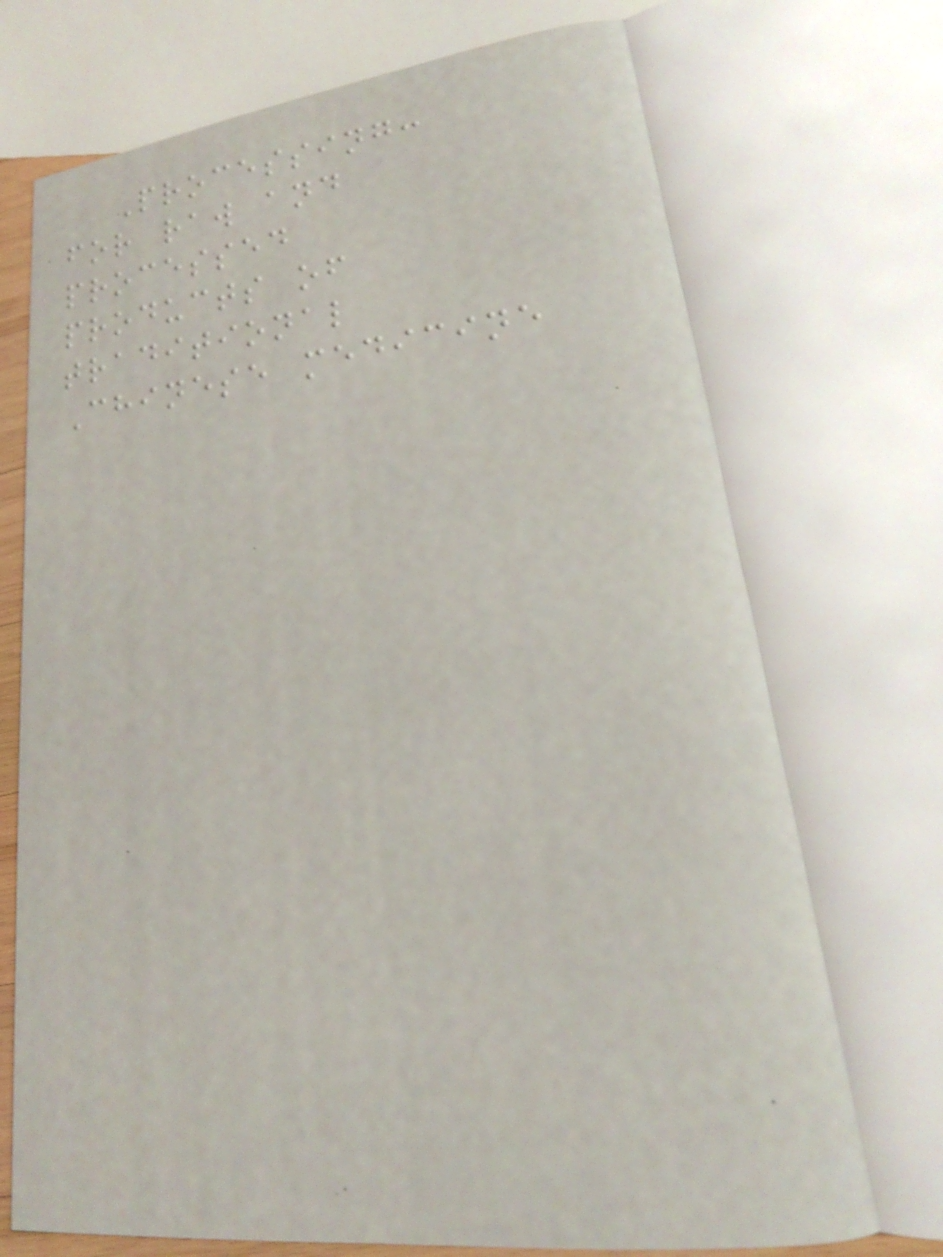Processing:
for raw and
processed
products of
traditional
Chinese medicine
